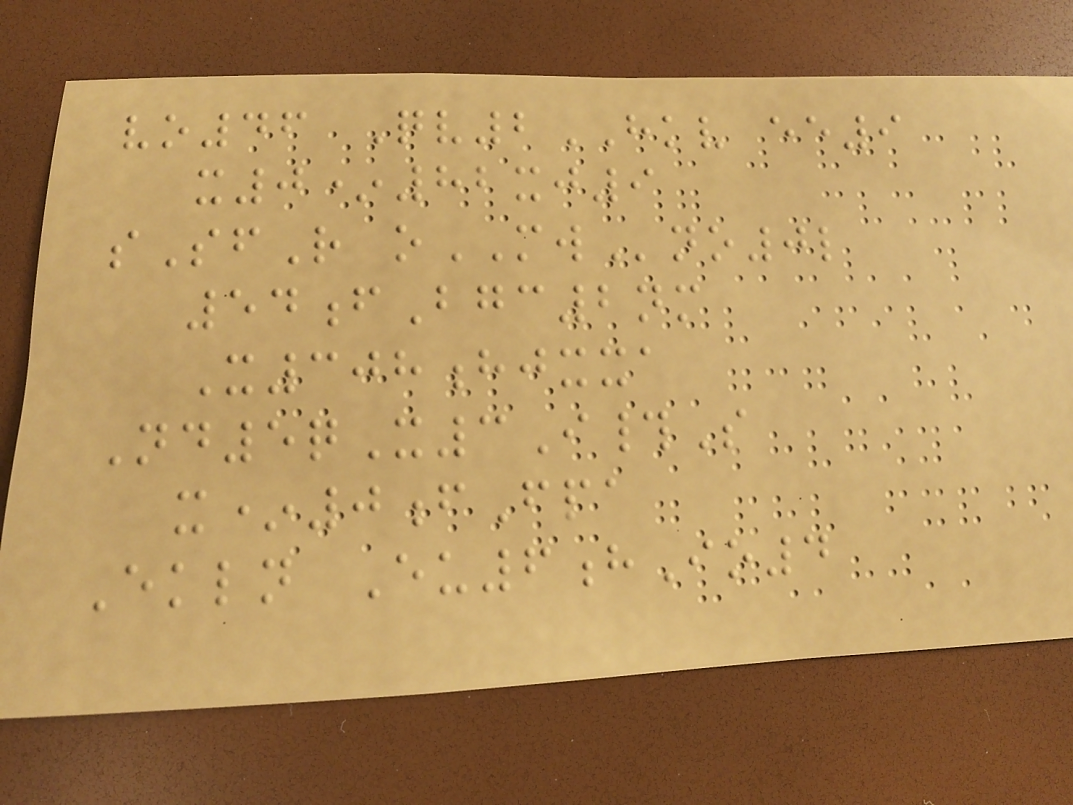vo46 Qv2HKV ee9
x0*82xj9
sSfR oMWno0l
54fBgc2nm
X308hjxxa
Nd5qX3I#S
x*0fFpa
Ekln Eu6hIo4
